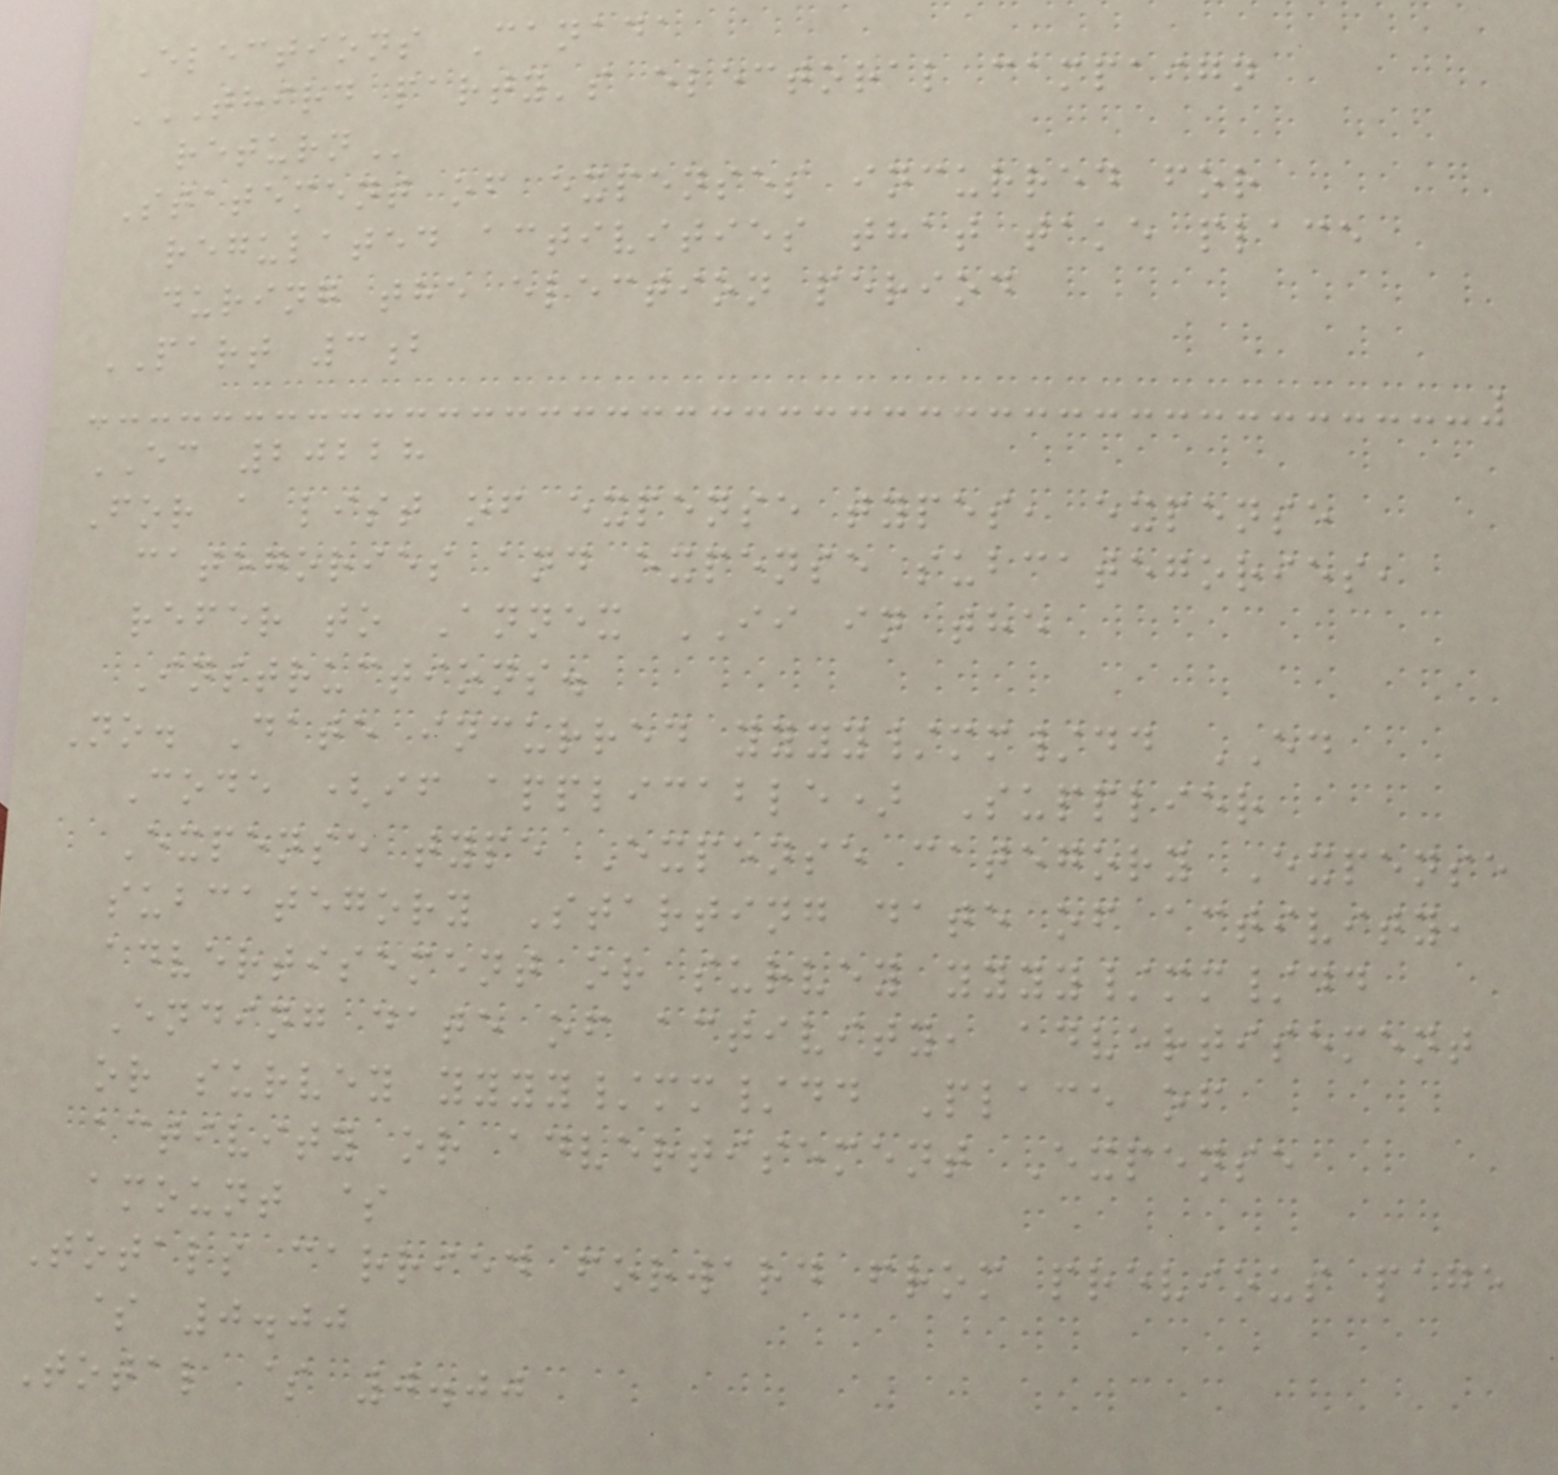Elections Canada
THIRD PARTY'S ELECTORAL CAMPAIGN
RETURN
Statement of expenses incurred for
regulated activities that take place
during the election period
PART 3b
EC 20228
For a list of expense types, expense
categories and expense subcategories,
refer to Annex II in the
Instructions.
No. Date incurred yyyy/mm/dd ED
Code (if applicable) Supplier
Expense type Expense category Expense
subcategory Starting date of activity,
advertisement or survey yyyy/mm/dd
Ending date of activity, advertisement
or survey yyyy/mm/dd Place of
activity or advertisement Expense
amount $
Totals carried forward from previous page
$ 0.00
Total $ 0.00
